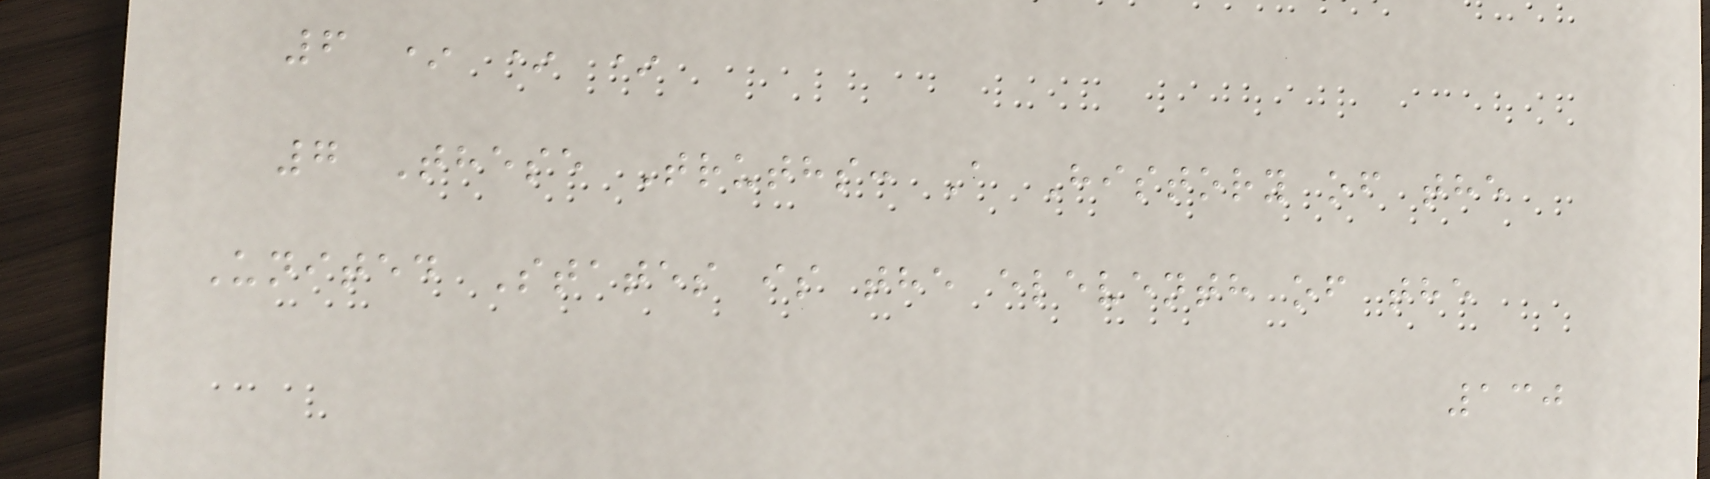6 * * *
7 These Truths: A History of the
United States is the eleventh of the
130
